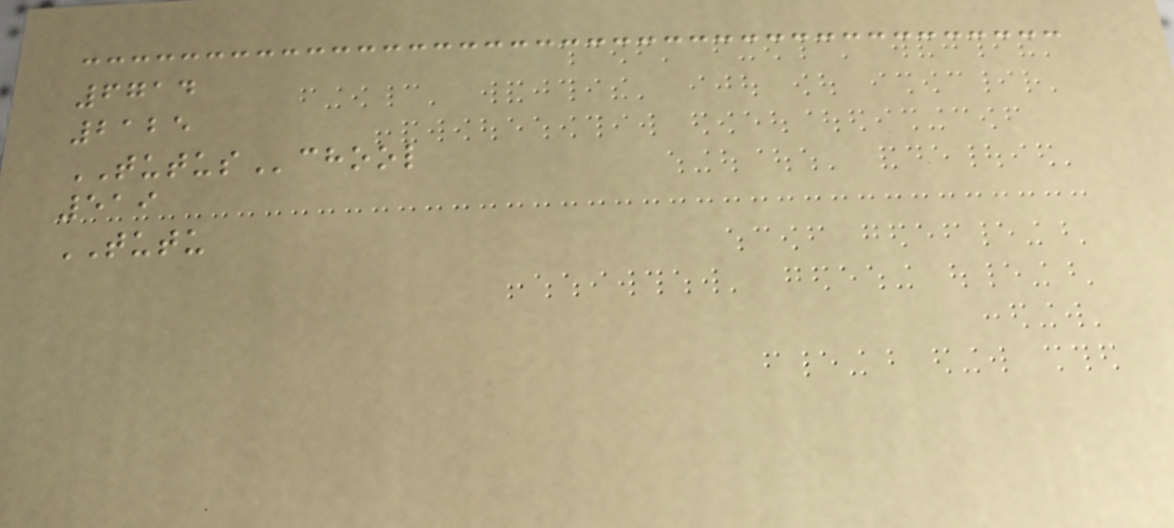6714
2125
TUTUSchool
519
TUTU
